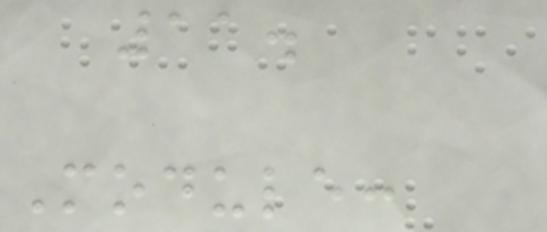11.
Module:
